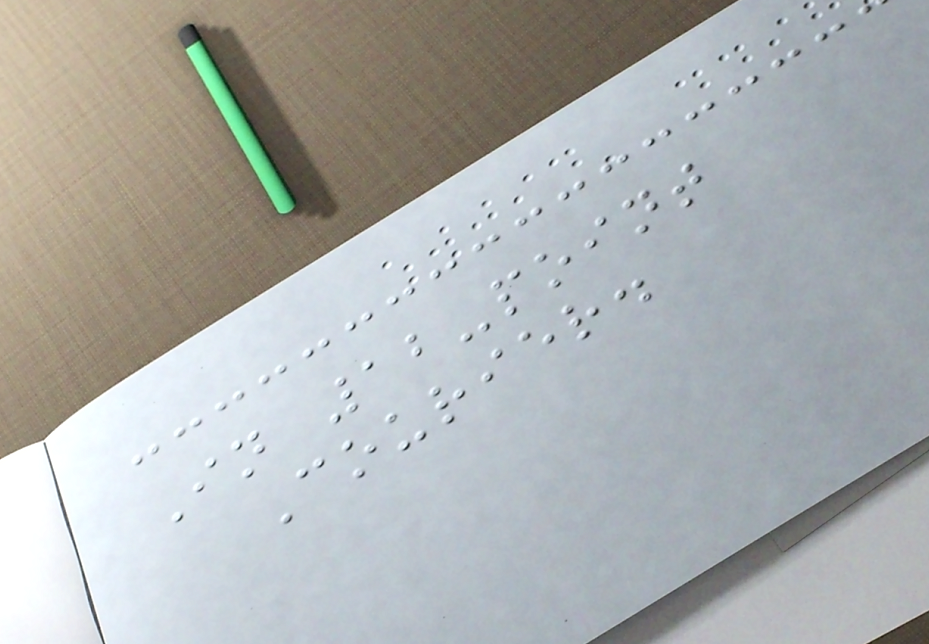In 12-point
Courier.
